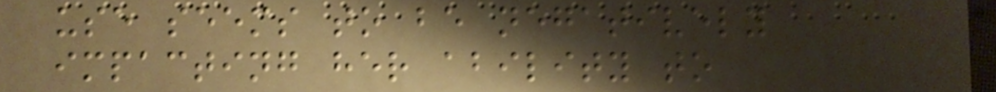use seems to be negatively
impacting her ability to
